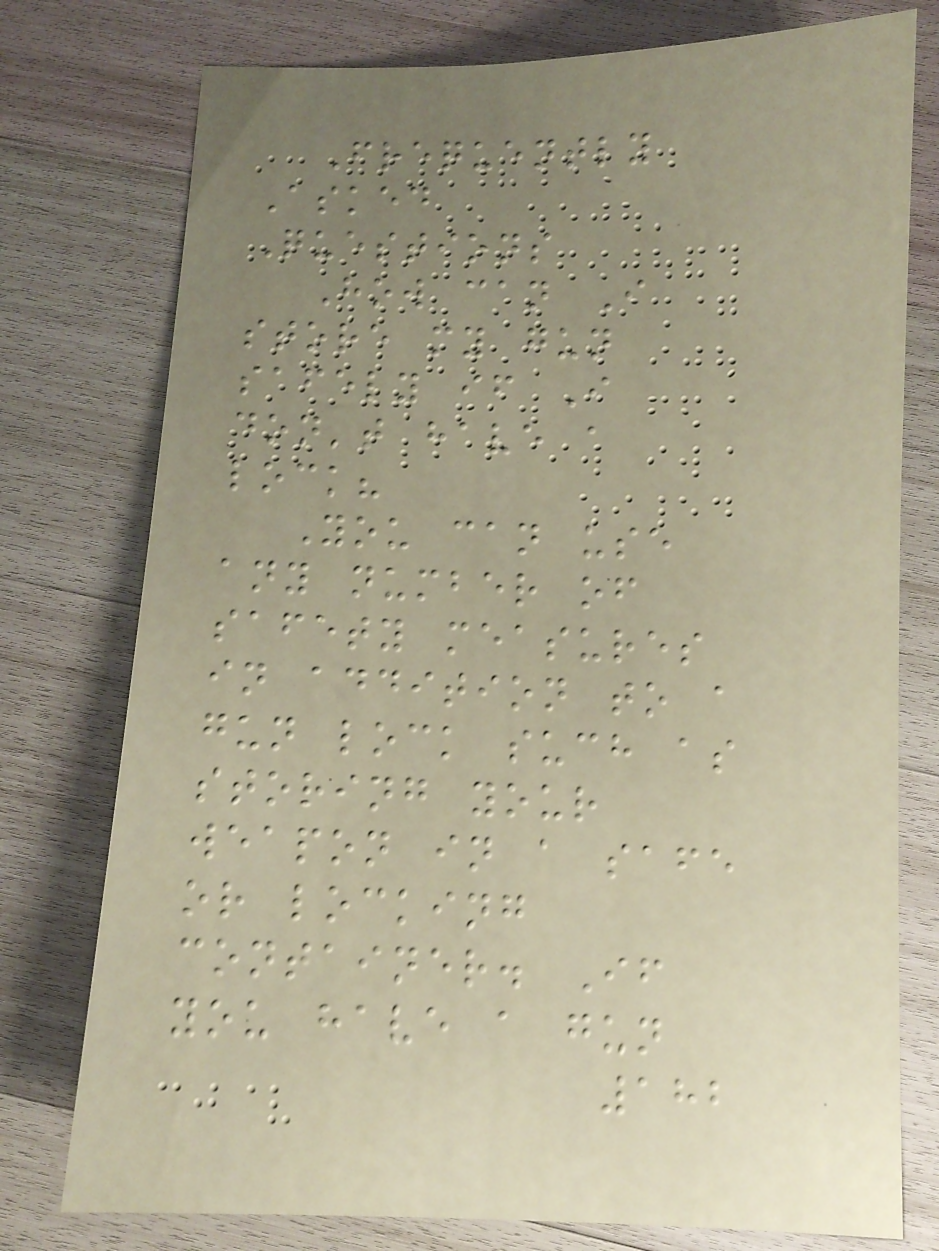Frequently
Asked
Questions
How can I
store my gun
safely if I
don't have a
lock?
You can use
any number of
safety measures
in addition to a
gun lock such as
storing your
weapon in a safe
or locking
container. If
you have a gun
182
